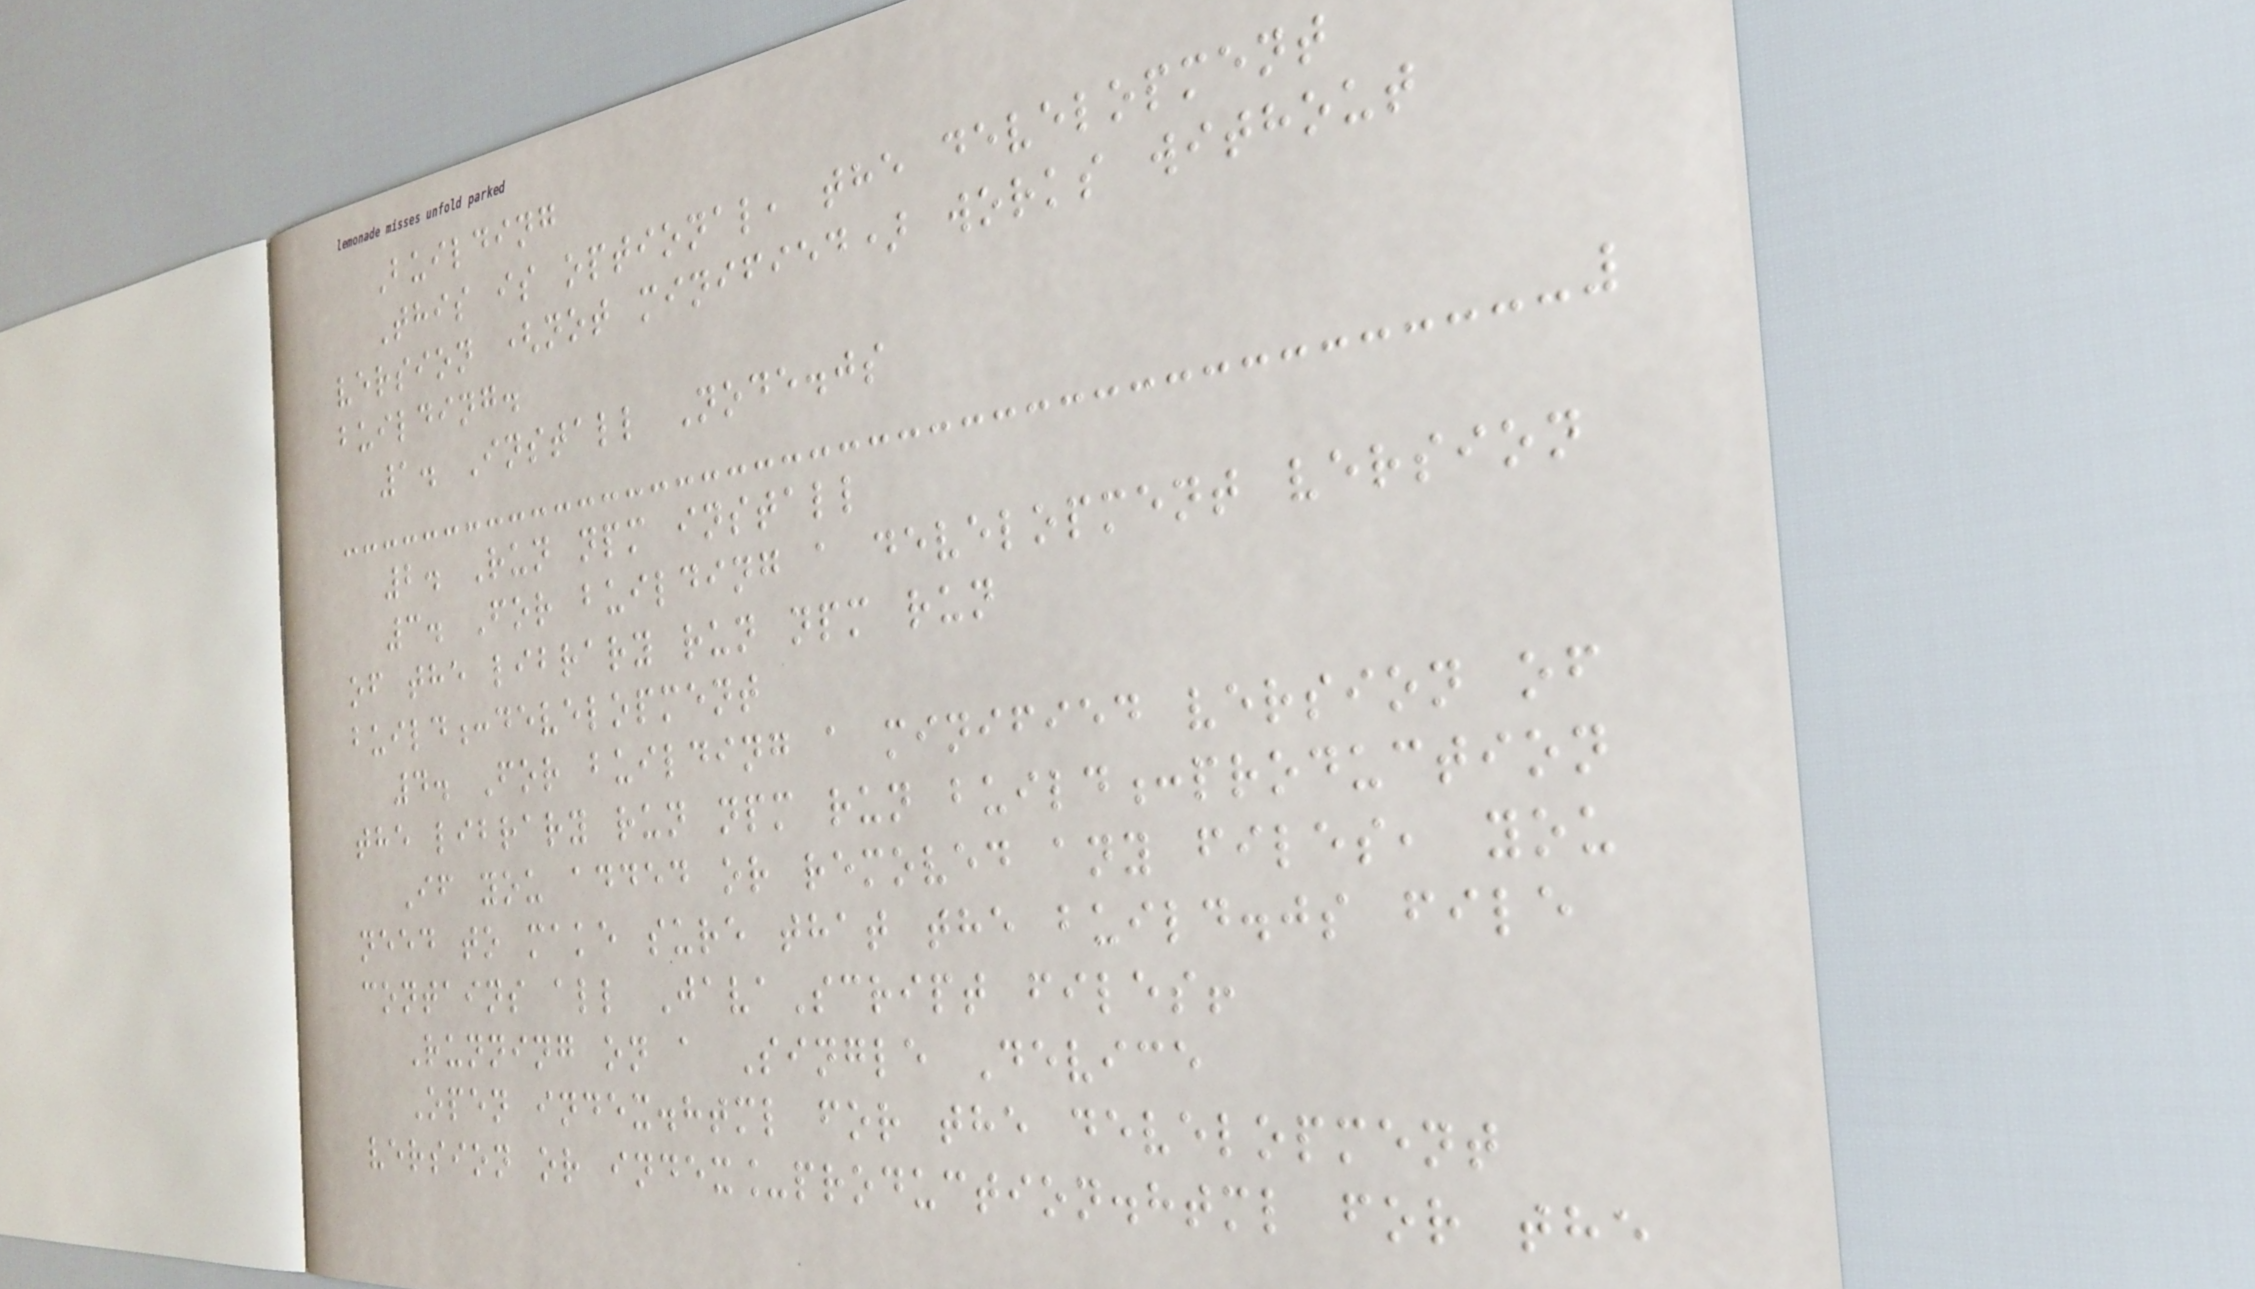Building
This is optional, the development
version (not minified) works without
building.
1. Install Node.js
2. Run npm install
3. For building a development version
of the library run npm run
build:development
4. For building a minified version of
the library run npm run build:production
If you added or removed any files, you
need to make sure that the build.js file
contains all JavaScript files!
Running on a Single Device
Open index.html for the development
version or index_production.html for the
